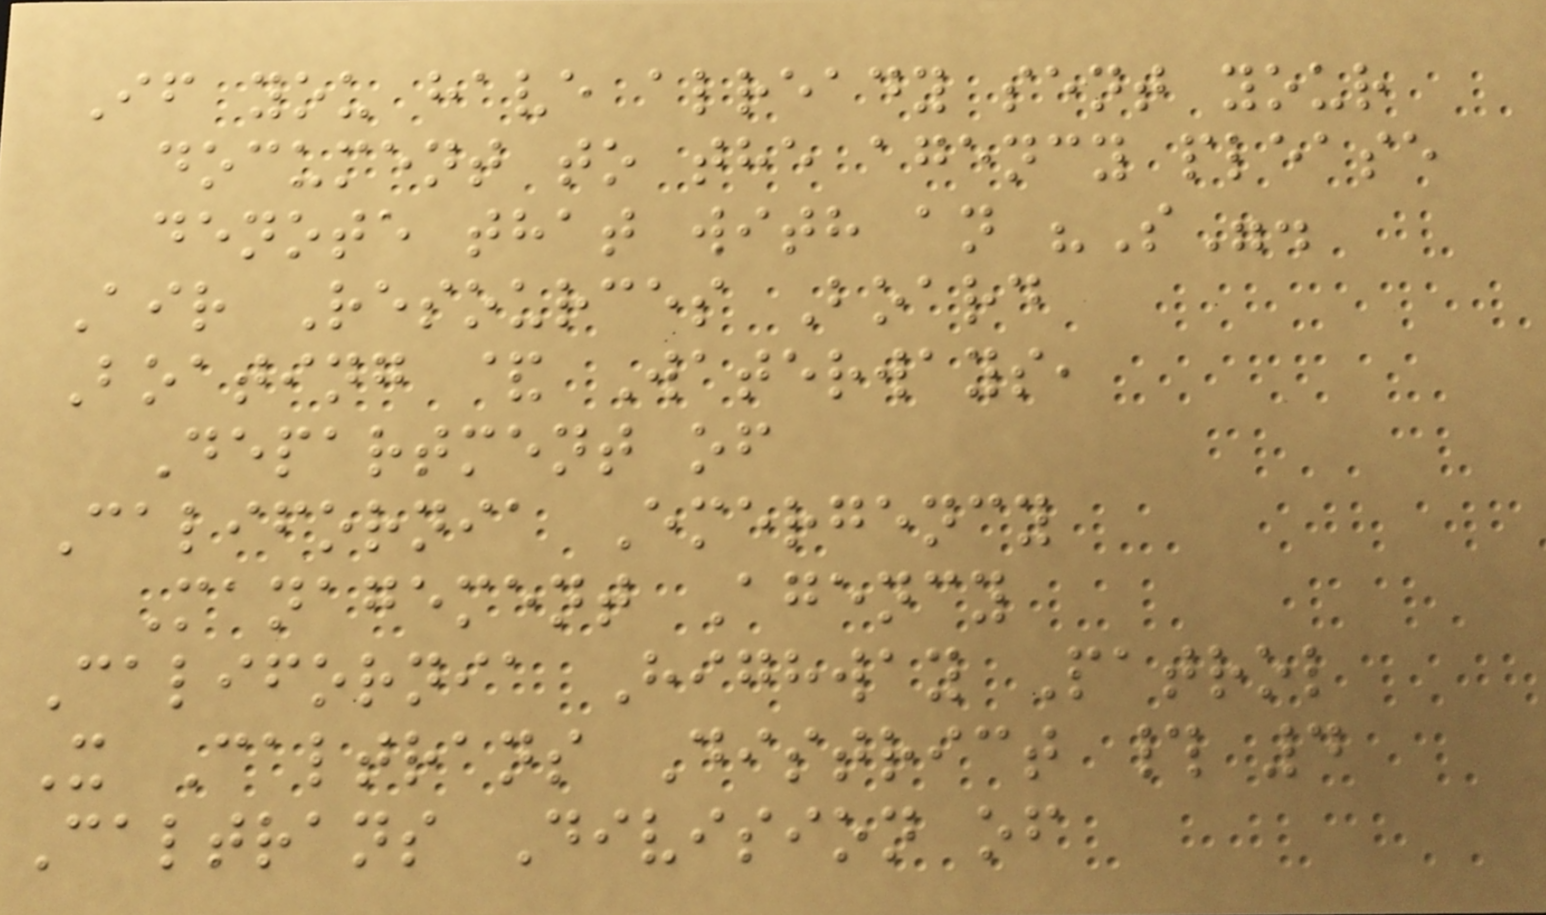If you have already sent your
document to the agency please
denote that with an "S".
Air Resources Board
Boating & Waterways,
Department of
California Emergency
Management Agency
California Highway Patrol
X Caltrans District # 4
Caltrans Division of
